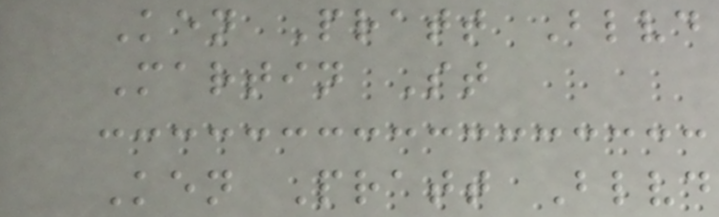Ken Pratt Blvd
Martin St
Ken Pratt Blvd
